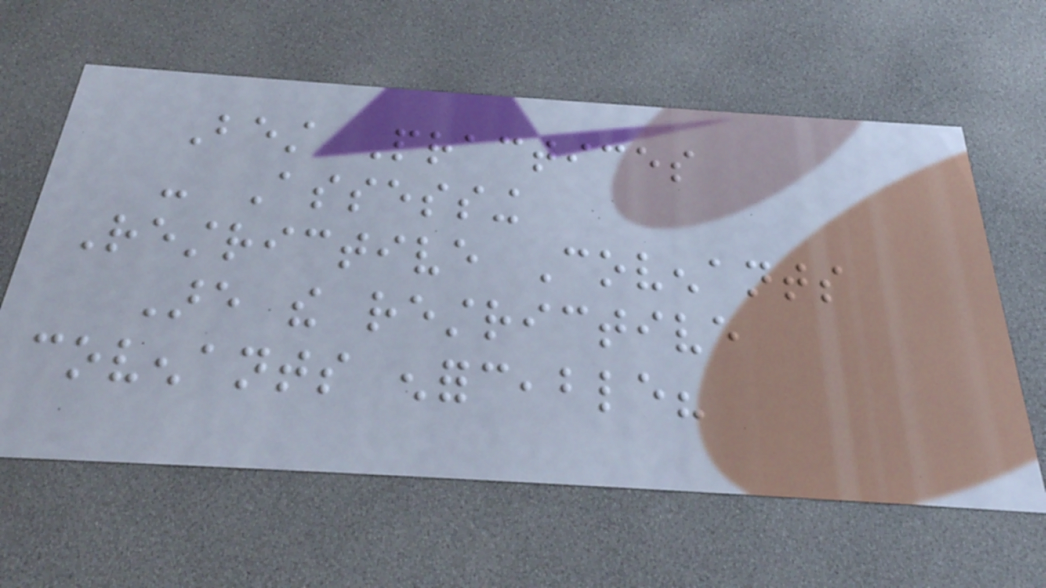Best Practices
- Assessing
Restrictive Covenants
Are the restrictive
covenants enforceable?
